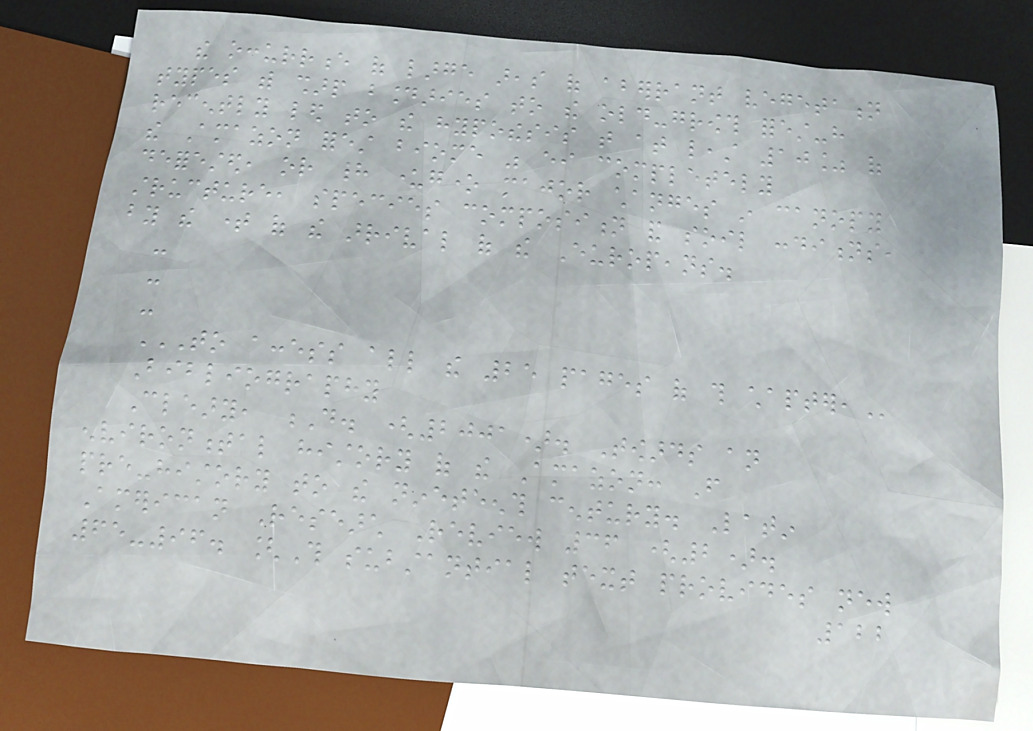the occurrence of large areas of aberrant vegetation
types with sharp boundaries to the old-growth forest-have
recently led to the hypothesis that at least 10% of
the Amazon forest biome was either completely
deforested, or had undergone major changes in canopy
structure, species composition and soil conditions,
by the time of the arrival of the Europeans.
-
-
-
TO ACCESS ALL THE 25 PAGES OF THIS CHAPTER,
Bibliography
Cleary, D. (2001). Towards an
environmental history of the Amazon: From
pre-history to the nineteenth century. Latin
American Research Review 36 (2).
65-96. [This substantial text provides new
122
